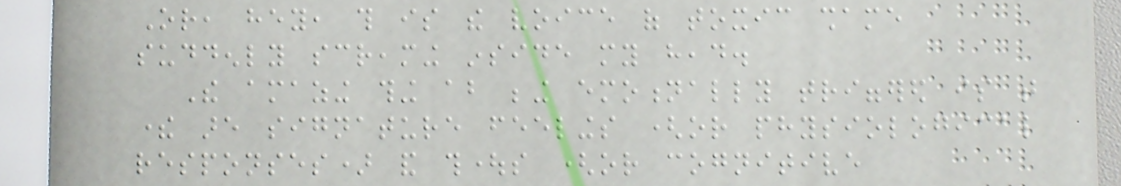Or, hey, this is the voice of toxic shame
suddenly screaming inside my head.
The amazing thing about being emotionally triggered is that
there are signature feelings (or physiological
responses) and thoughts (or cognitive
